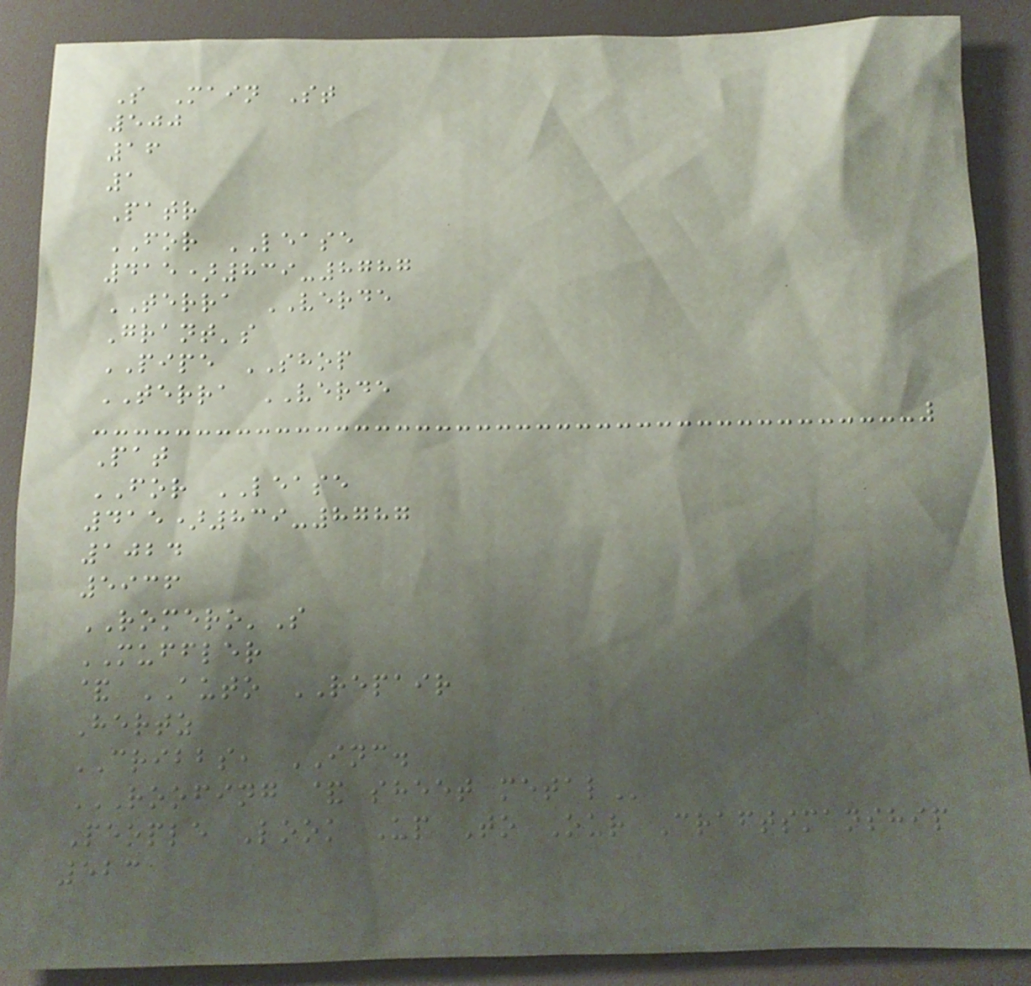S Main St
500
16
1
Patr
FOR LEASE
415)839-8787
TERRA VERDE
Grant's
PIPE SHOP
TERRA VERDE
Pat
FOR LEASE
415)839-8787
1024
5936
ROMERO'S
MUFFLER
& AUTO REPAIR
Hertz
CRIBBS, INC.
ROOFING & SHEET METAL
People Look Up To Our Craftsmanship
523
